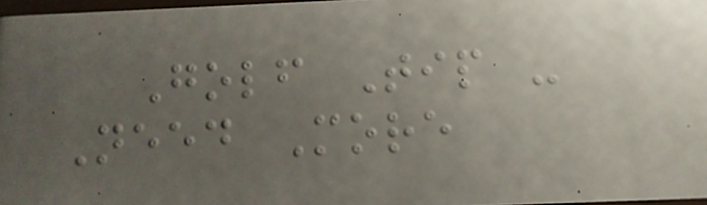Golf Tip -
Need More
